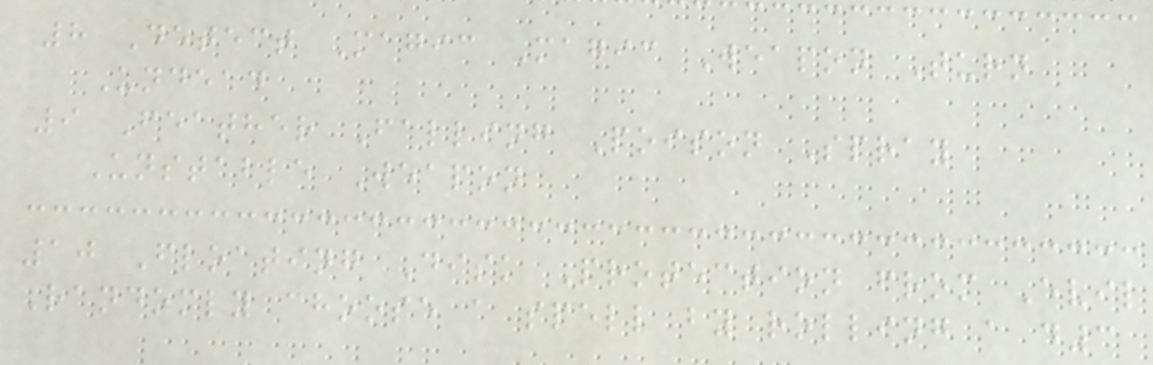8 Detect Magic Magic Weapon Turn
Undead
9 Feather Falling Poison Spray
Unstable Weapon
10 Floating Disk Protection from Evil
Randomly choose a spell by rolling a d3
